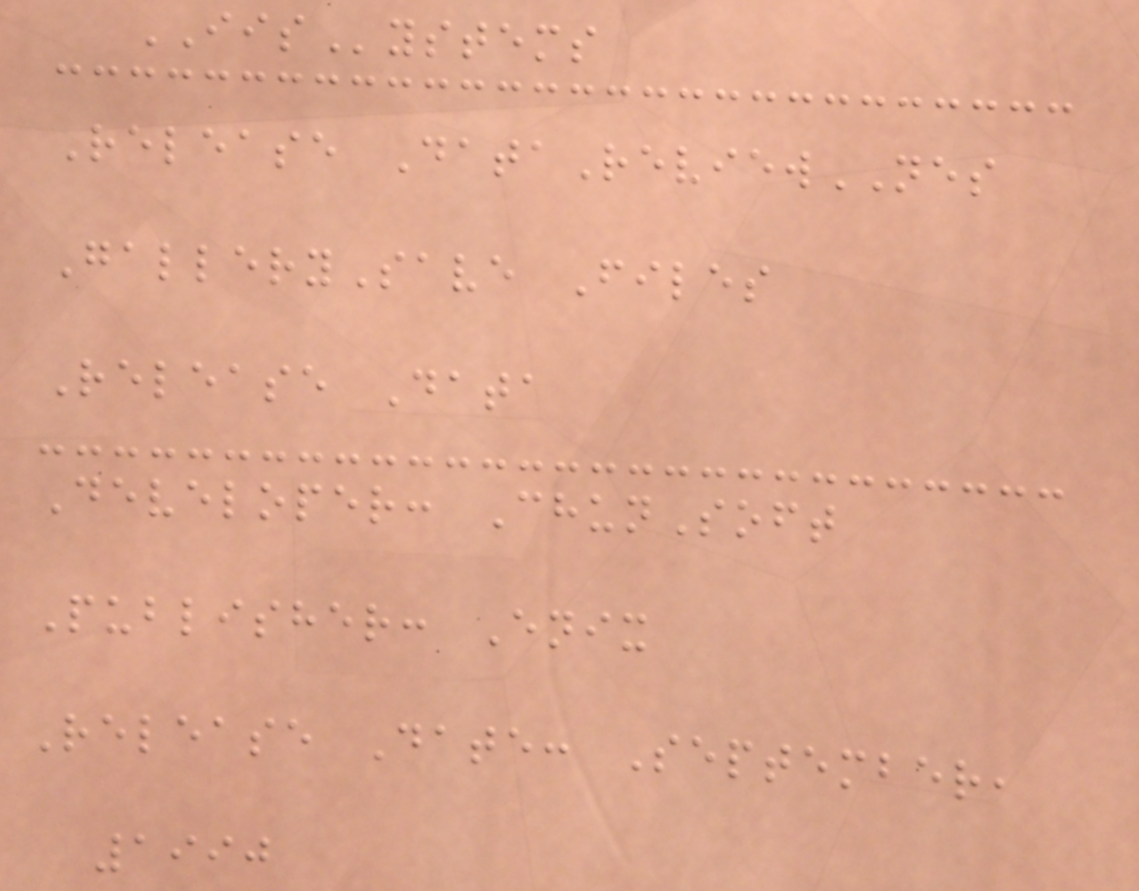IISystems
Release DataReviewNES
GallerySave Files
Release Data
Developer: ChunSoft
Publisher: Enix
Release Date: September,
1990
